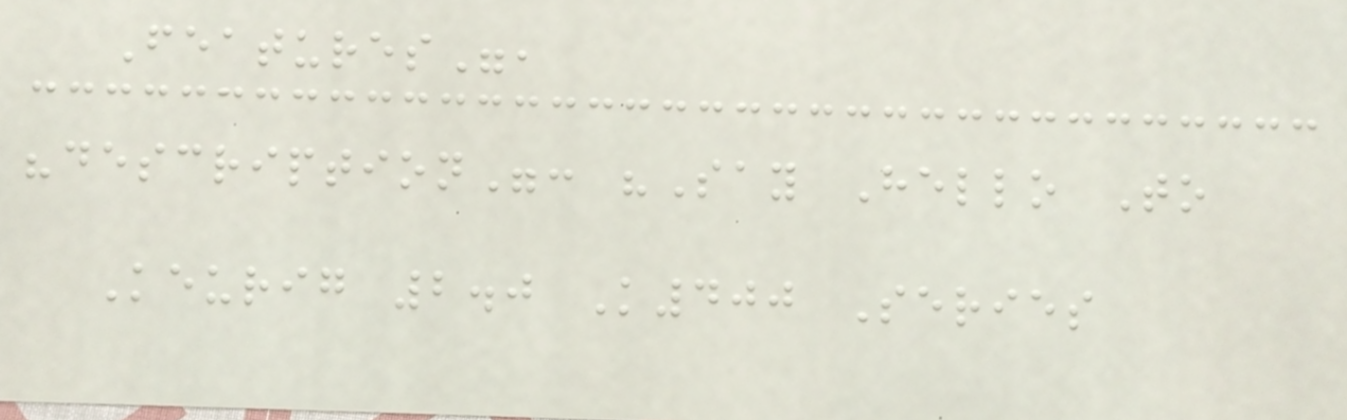Features",
"description": "Say Hello To
Keurig 2.0 K400 Series
